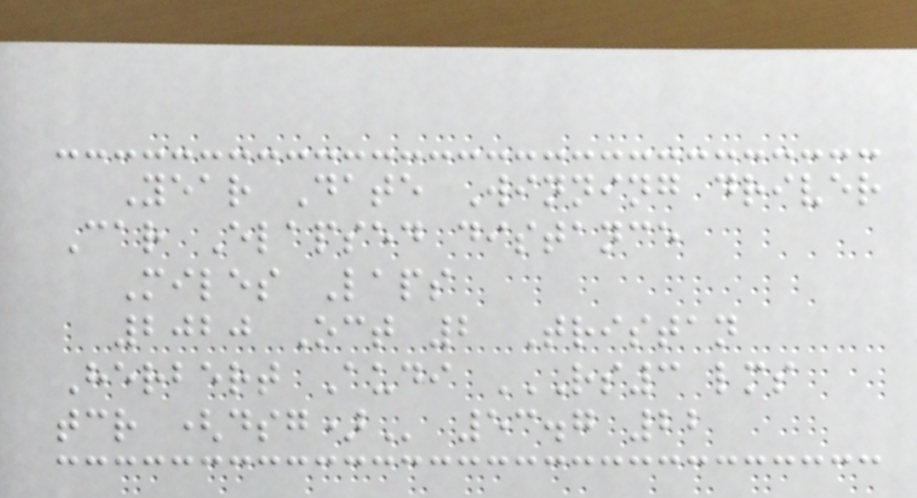Year Date Winning driver
Car Elapsed distance
Miles Laps
2020 Oct 2 Tristan
Herbert Audi RS3 LMS
TCR (DSG) 53.7 22
